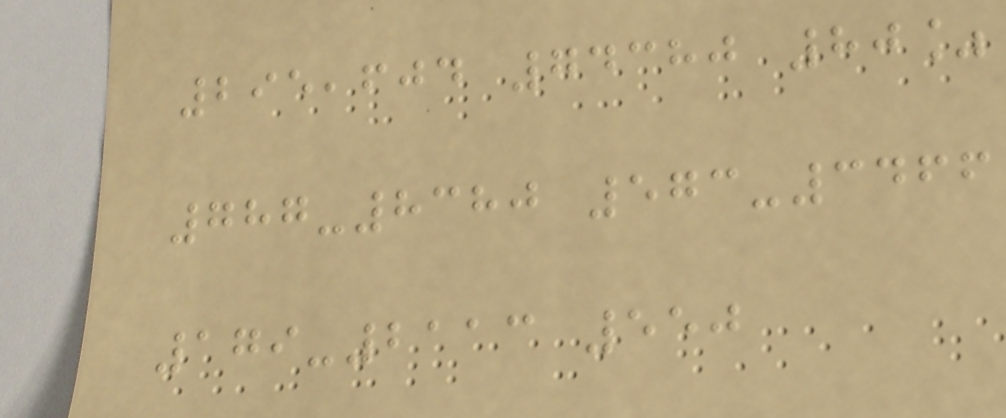295,604 74380 80%
787-8380 573-3466
179-2113 550
